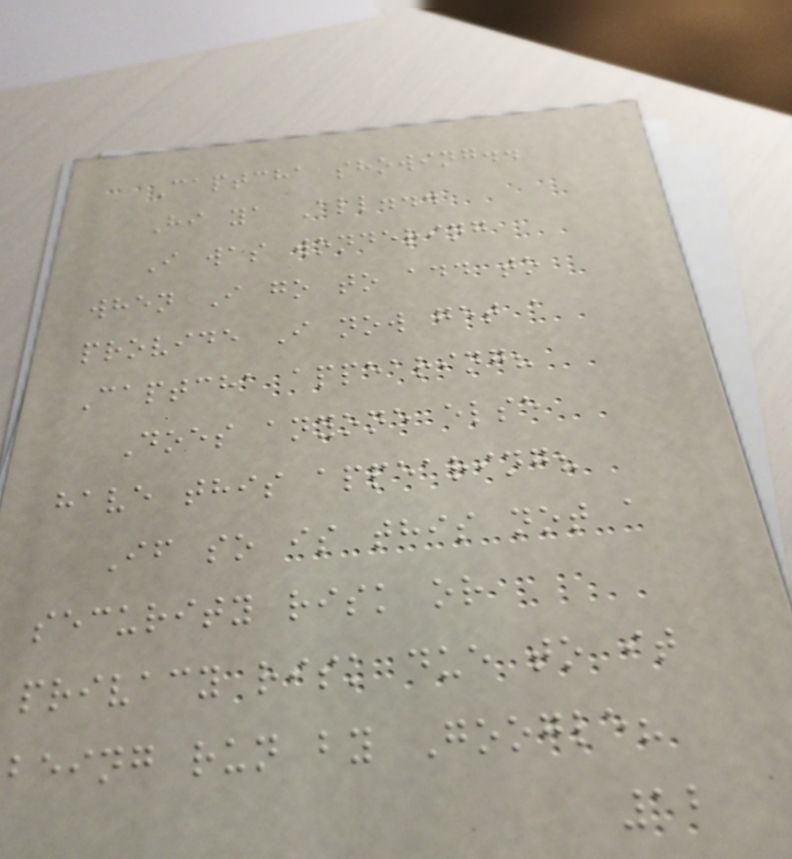Captcha showing..
Hi ya All...
I was wondering
when I go to add to
provide I now get a
Captcha appearing?
Does anyone else
have this appearing?
If so is this not a
security risk or
privacy risk due to it
being run by Google?
12
